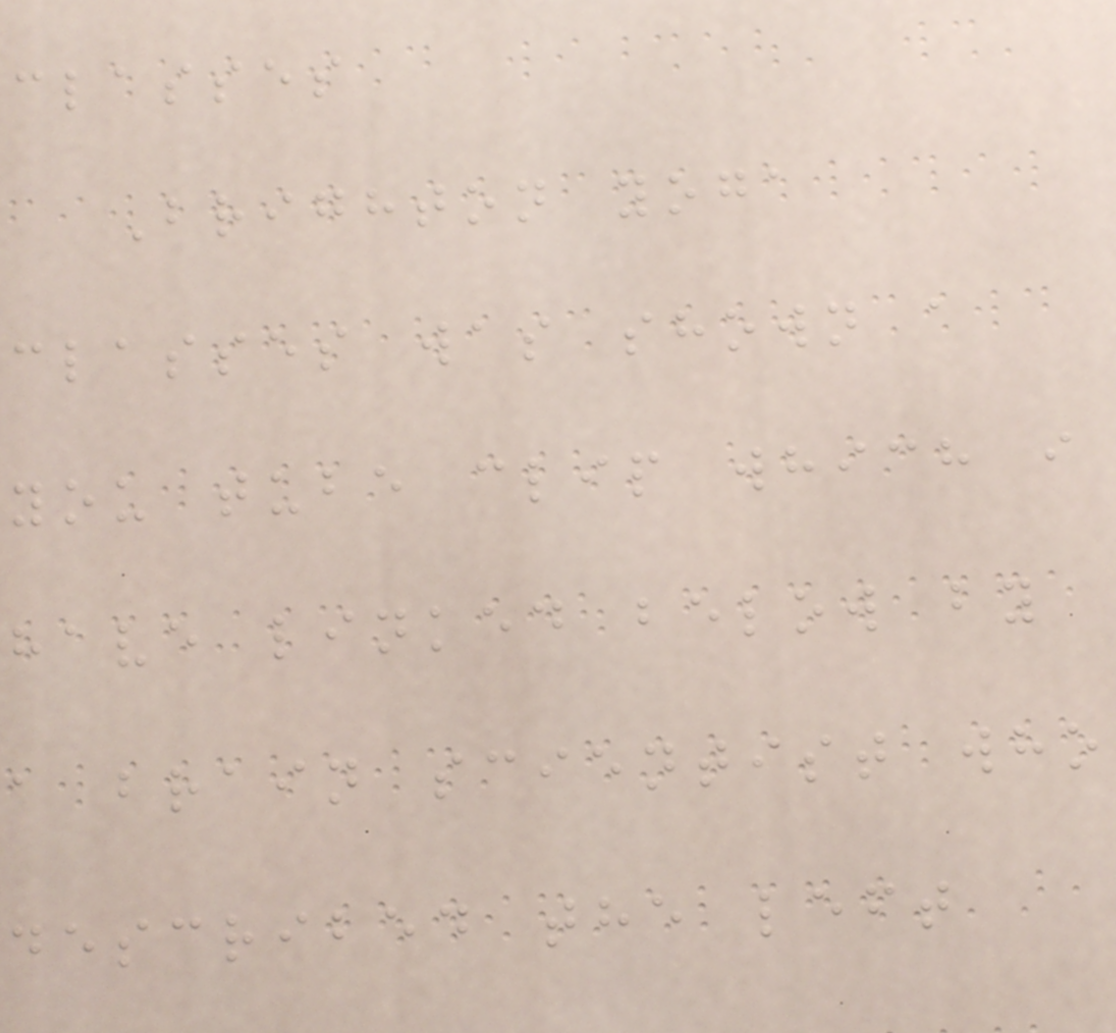classes
Brighton yoga
classes was shown a
you tube clip which i
have linked below by
a brain scientist who
described the left
